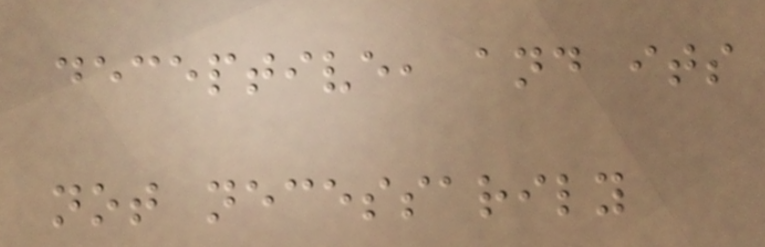deceptive, and its
not necessarily
